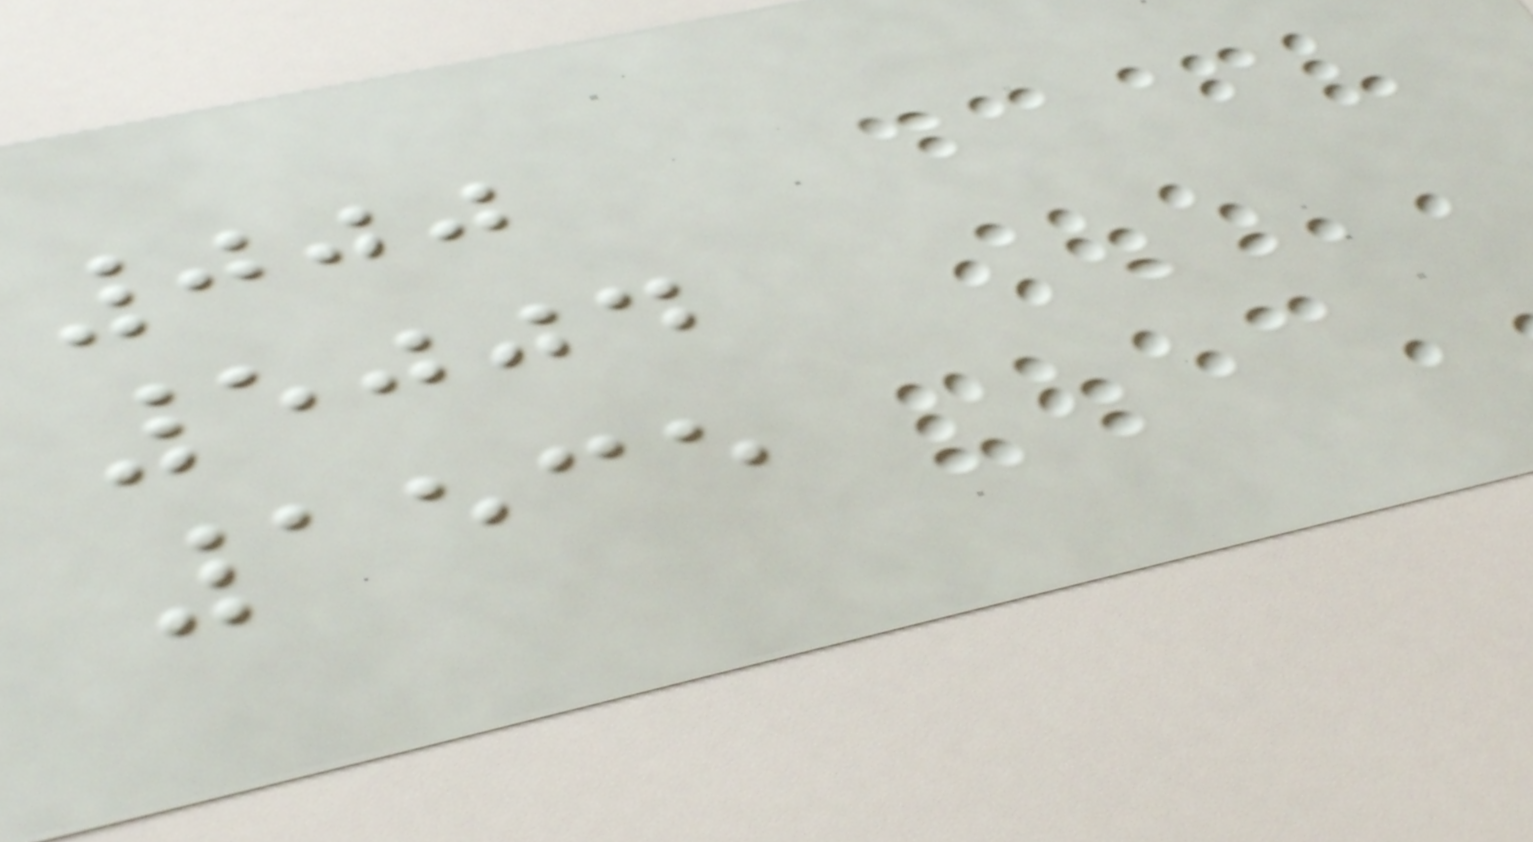000
5004
1535
